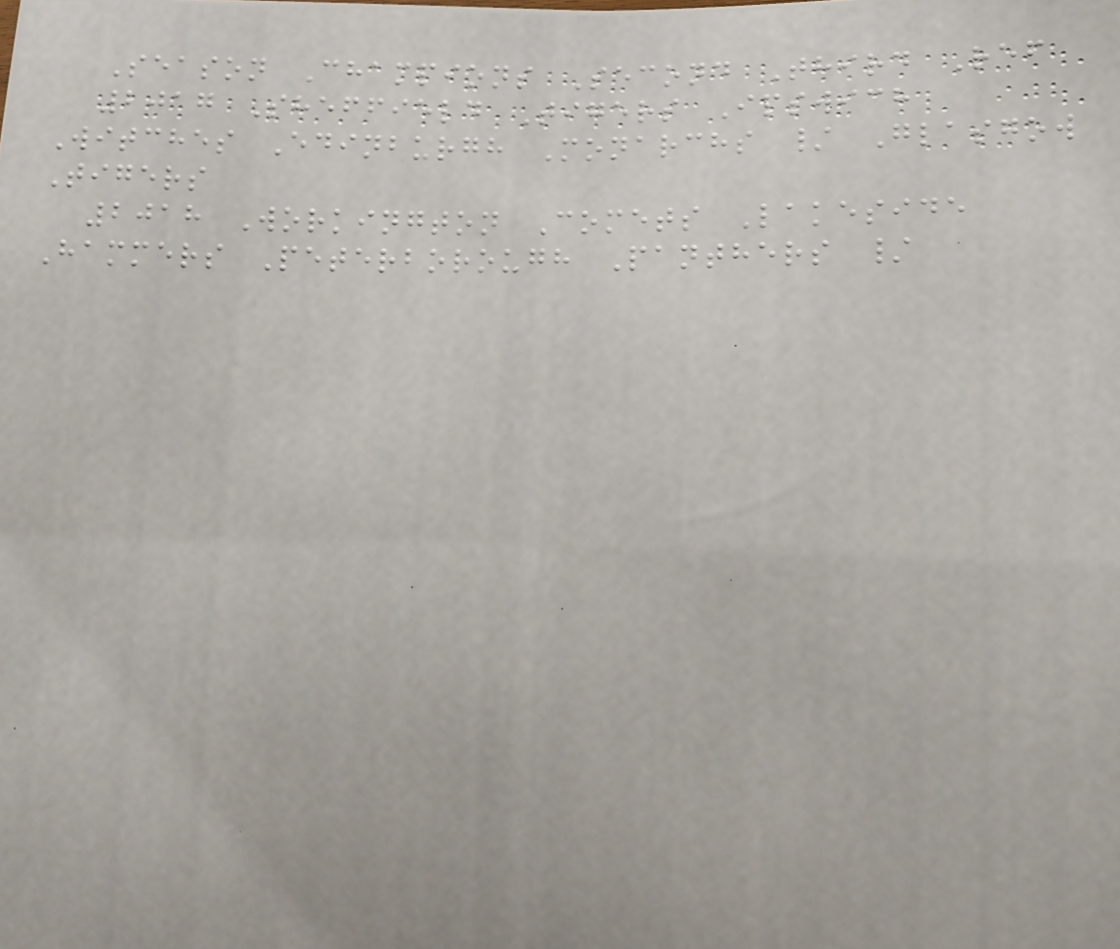Season Champions Second Third Ref
2017 Sheffield Tigers Ipswich
Witches Edinburgh Monarchs / Glasgow
Tigers
2018 Workington Comets Lakeside
Hammers Peterborough Panthers /
